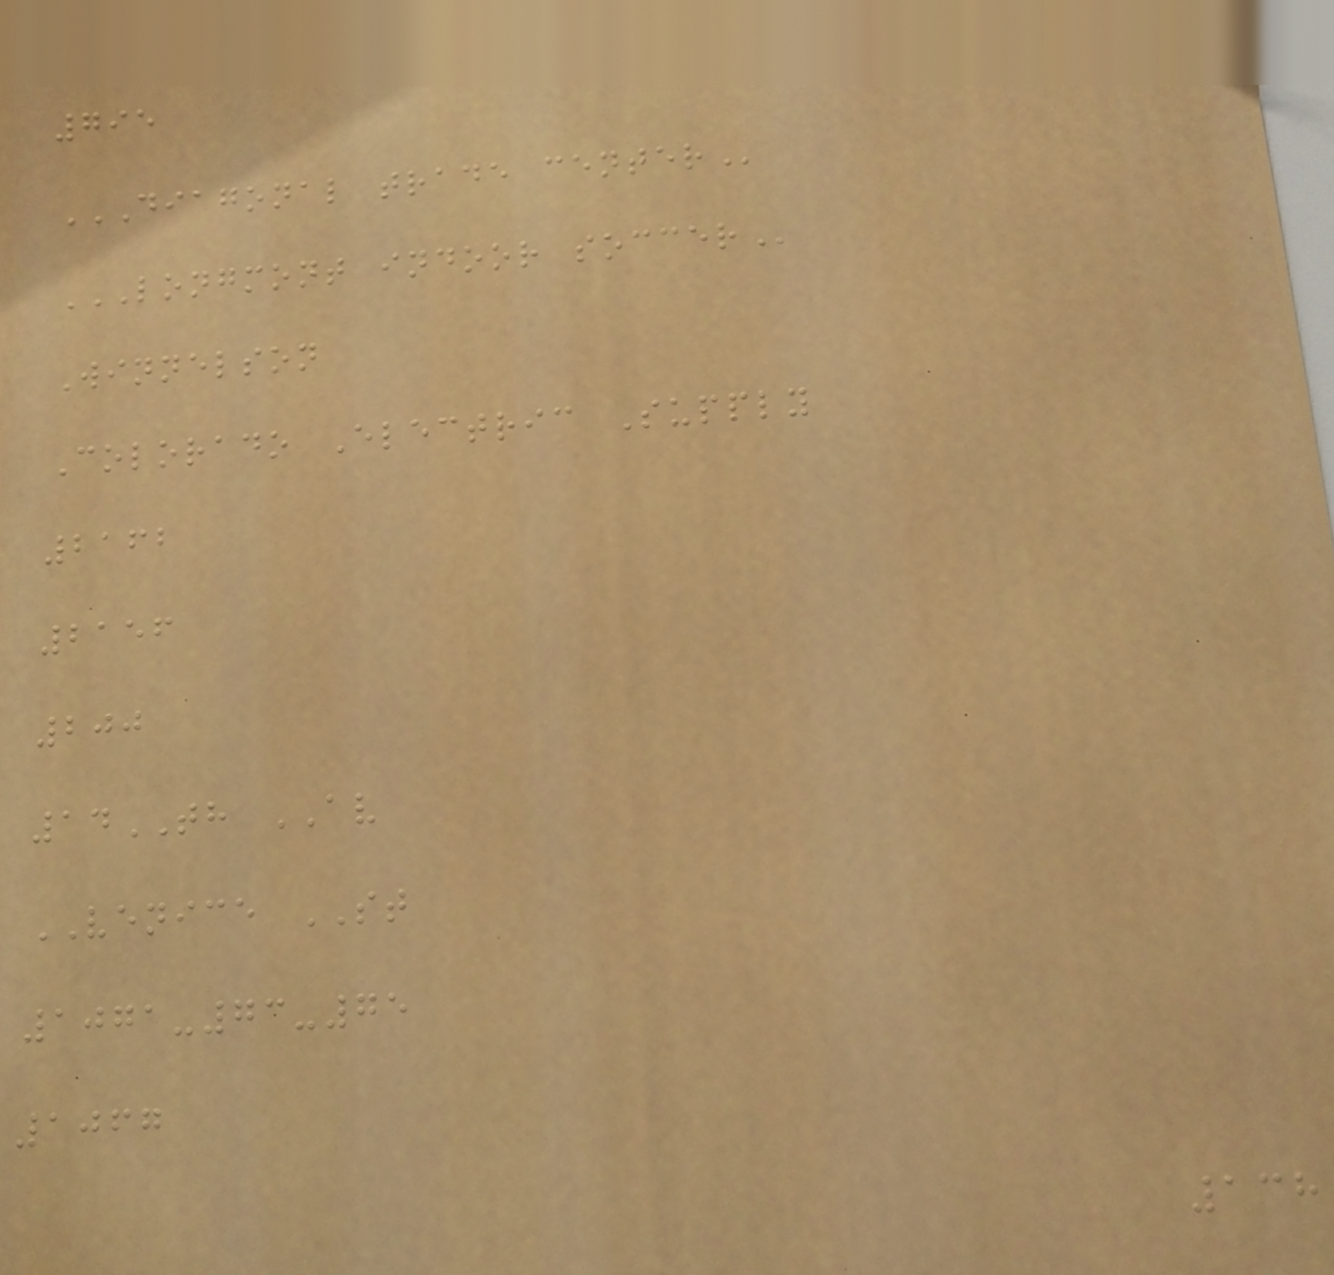795
DIAGONAL TRADE CENTER
LONGMONT INDOOR SOCCER
Winnelson
Colorado Electric Supply
2162
2156
200
14TH AV
VENICE ST
1071-73-75
1067
138
